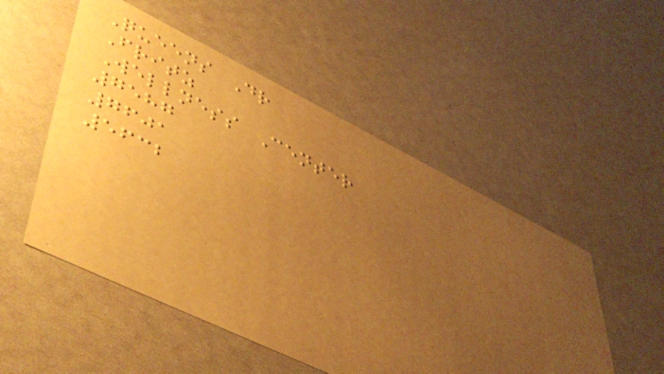Queens Dr
Fritz
Wellness Center
7587
7601
5632
